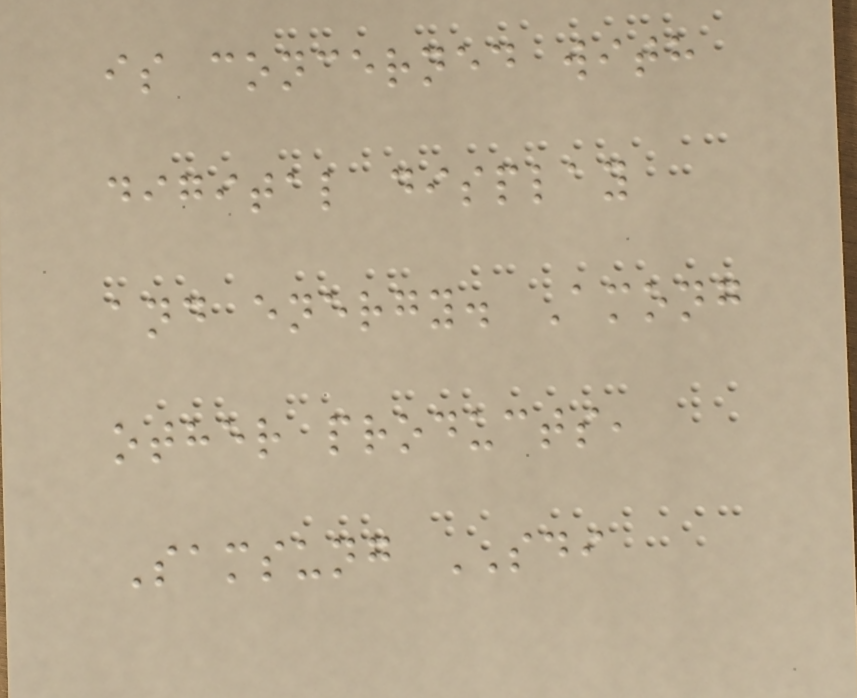is concerned with
digital display
and energy. Among
other products,
Samsung SDI
